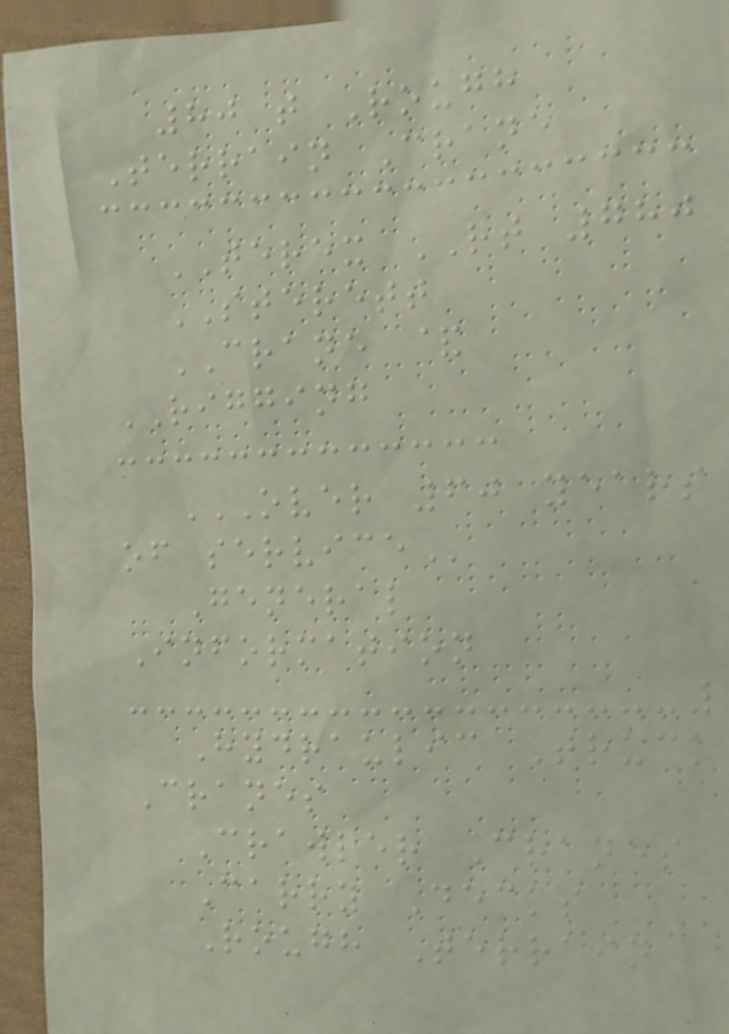80 t Rough
Terrain Crane
TEREX RT 780
STERETT
CRANE &
RIGGING
OVER 60 YEARS
OF SERVICE
General
Information
Hydraulic Truck
Cranes
Crawler Cranes
Carry Decks
Rough Terrain
